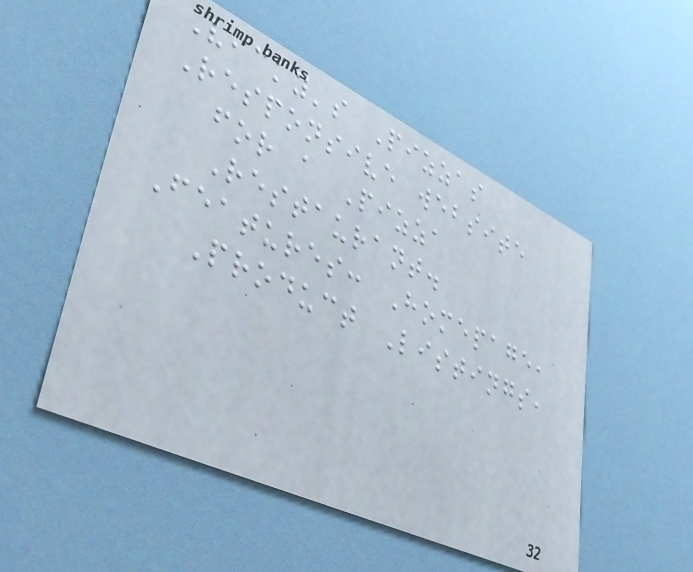Vicky's Pizzas
Responsive website
for a Pizza
Restaurant.
Features: Homepage,
Product Listings,
